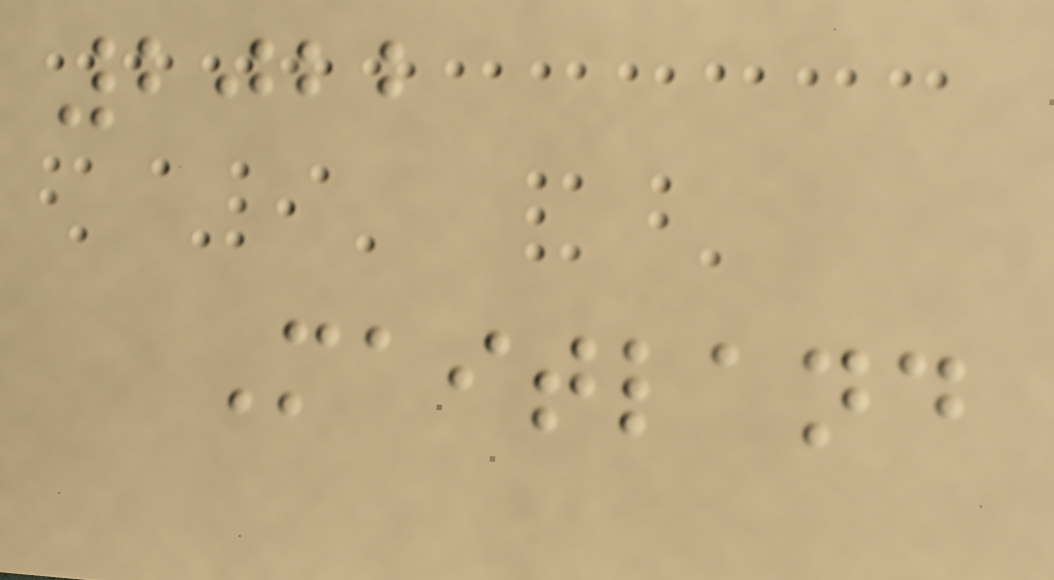2022
Maitland
